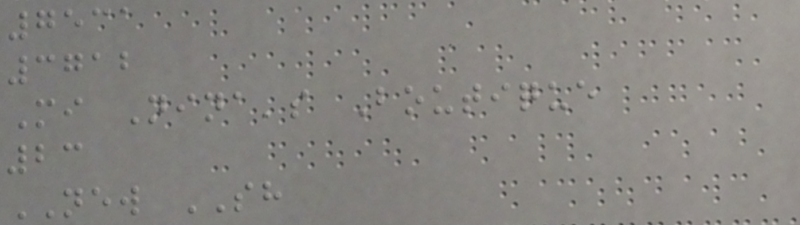7531
3712
Mi Nina's Boutique
23
NEW SH
